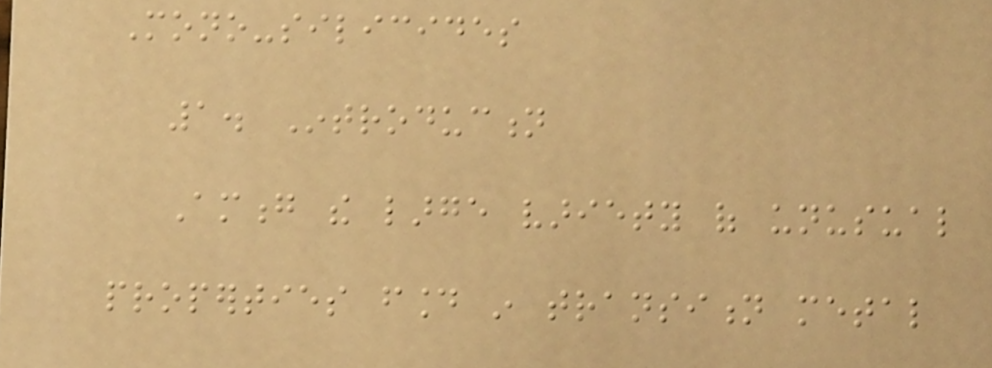Mono-silicides
1. Introduction
Among the large variety of unusual
properties found in transition metal
